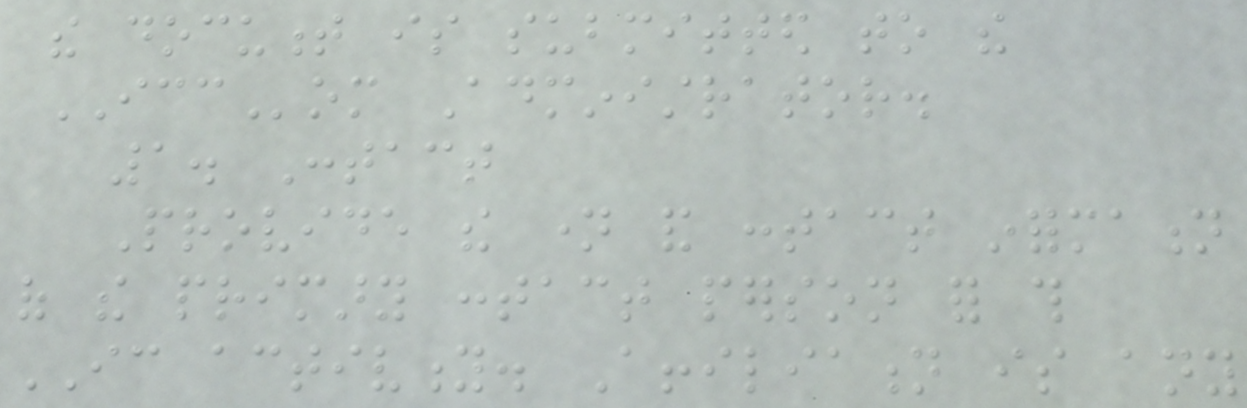the document is submitted to the
ICCom Administrator.
1. Contact
Provide the name and contact information
of the primary contact person for this
IC activity. Affiliation is any
